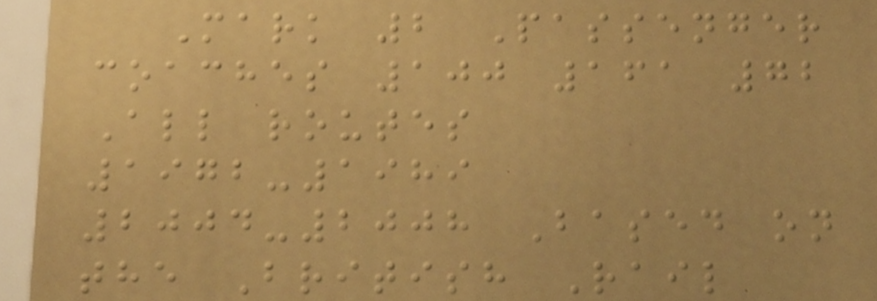Mark 2 Passenger
coaches 100 161 72
All routes
1972-1989
2004-2008 Based on
the British Rail
